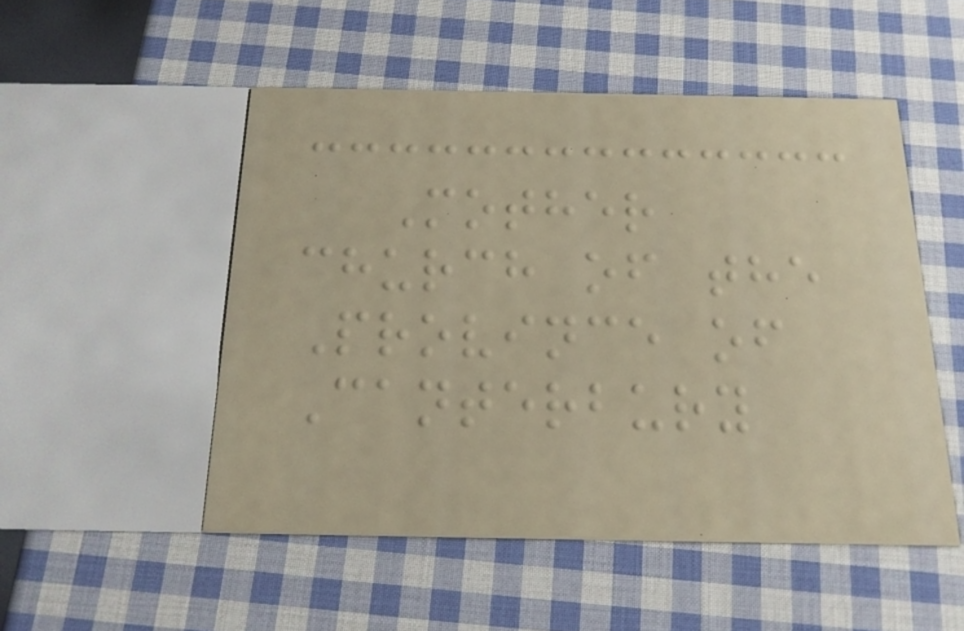Mother
church of the
Province of
Canterbury
